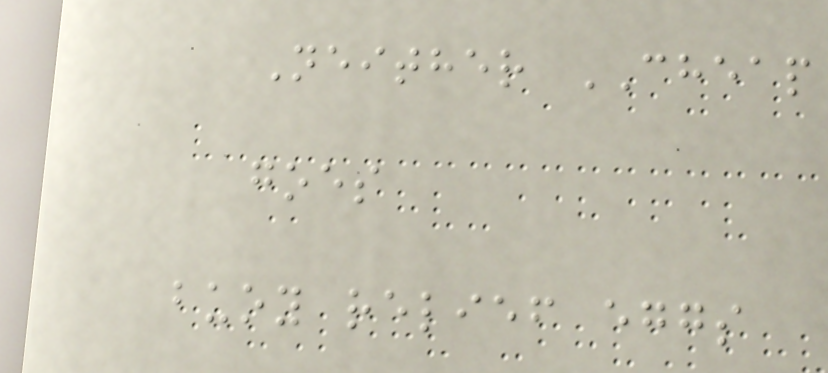Neither CHEAP
goes
buoy relief eggs
